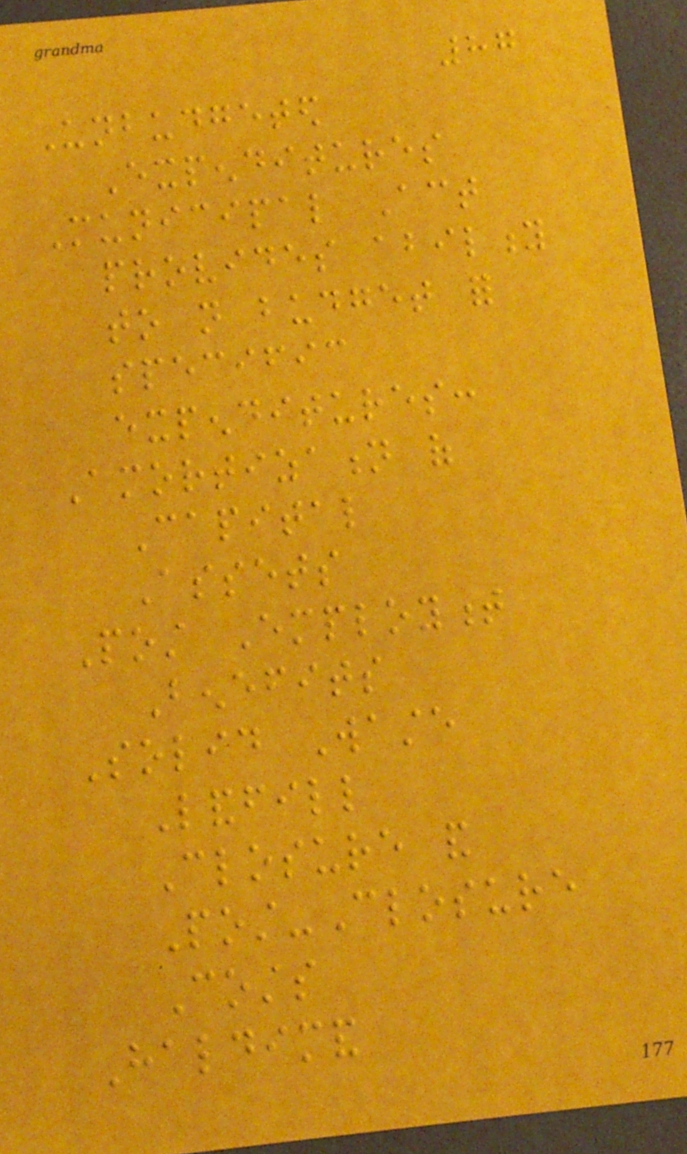87
Unbudgeted
Expenditures
Municipal Act
provides ability
to not budget for
specific
expenditures:
Amortization of
Capital
Assets
Post Employment
Benefits
Solid Waste
Landfill
Closure and
Post-Closure
Costs
Haldimand
